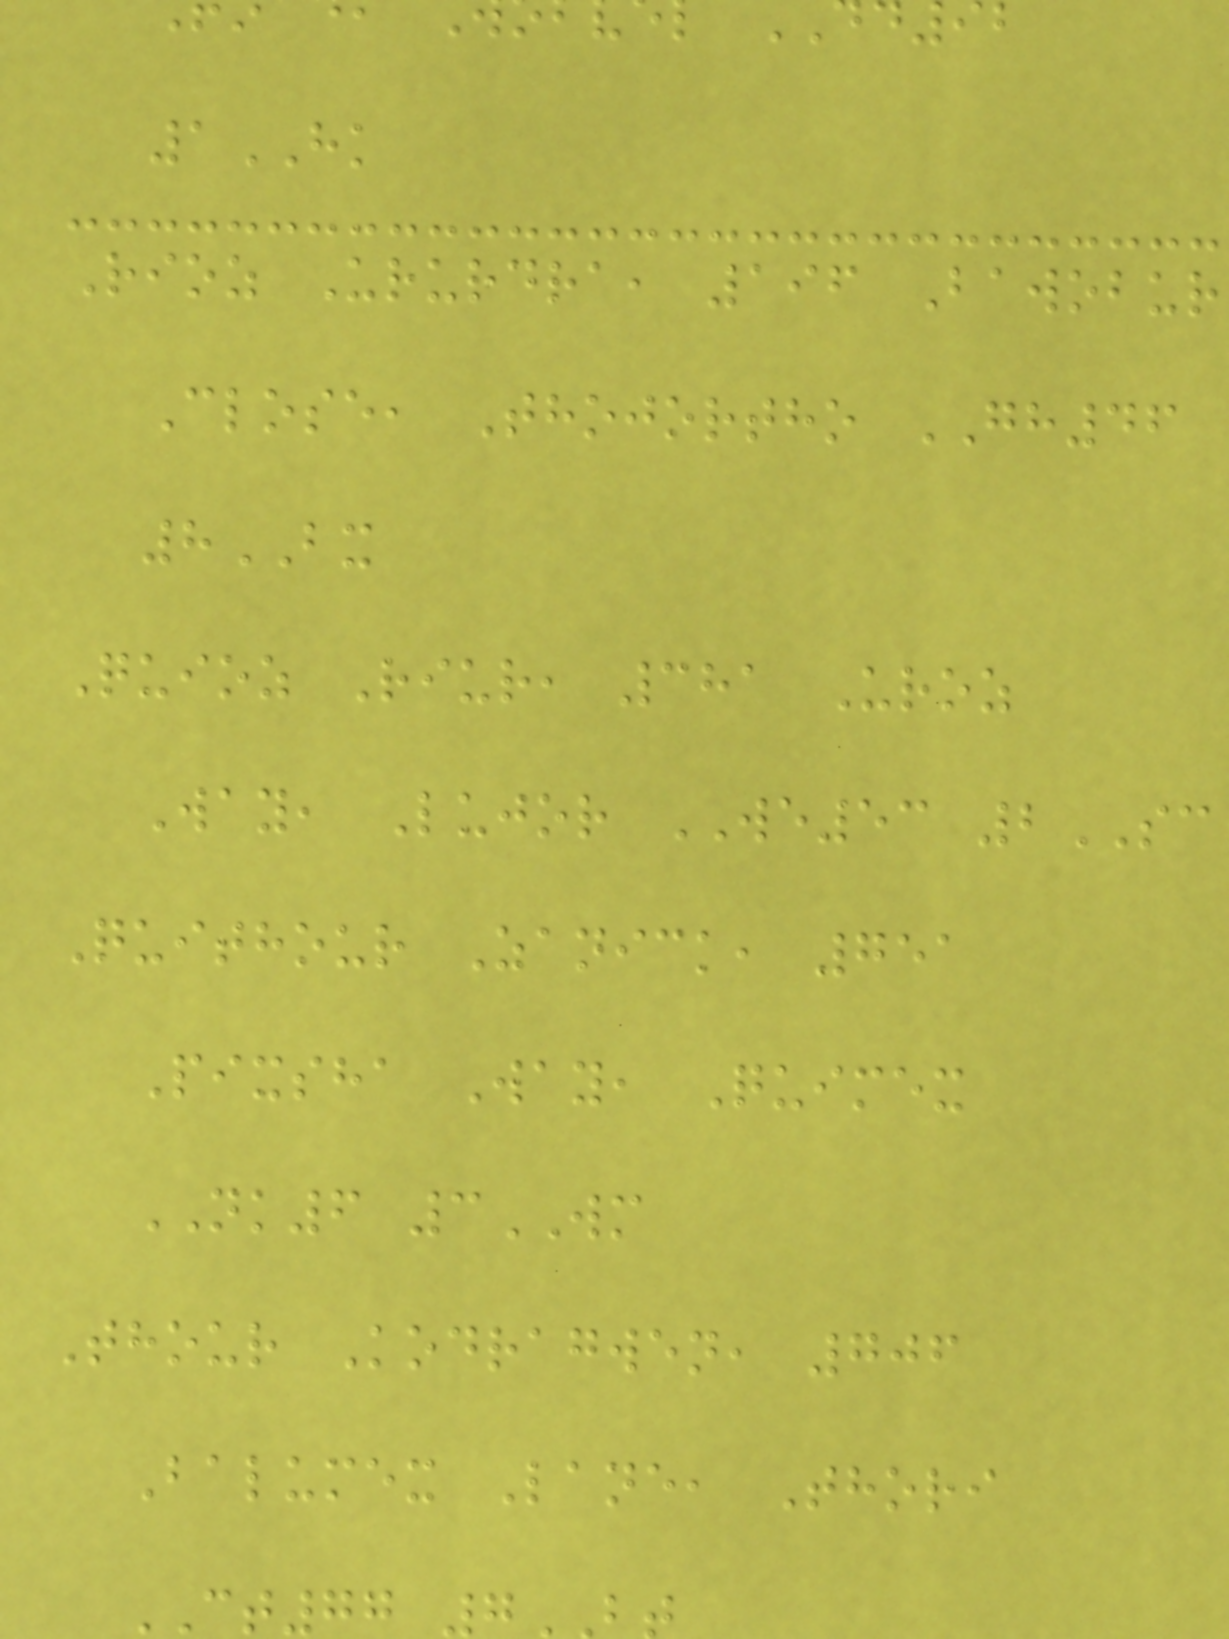1HK
Rioz Ururdra, 196 Bawobur
Close, Thojortho GH46
8BX
Quioz Riur, 381 Uroz
Way, Lujor WE53 2SC
Quithour Zanick, 751
Pixsha Way, Quimex
NK6 3WM
Thour Kodragwen, 706
Balumex Lane, Thori
CT77 7
